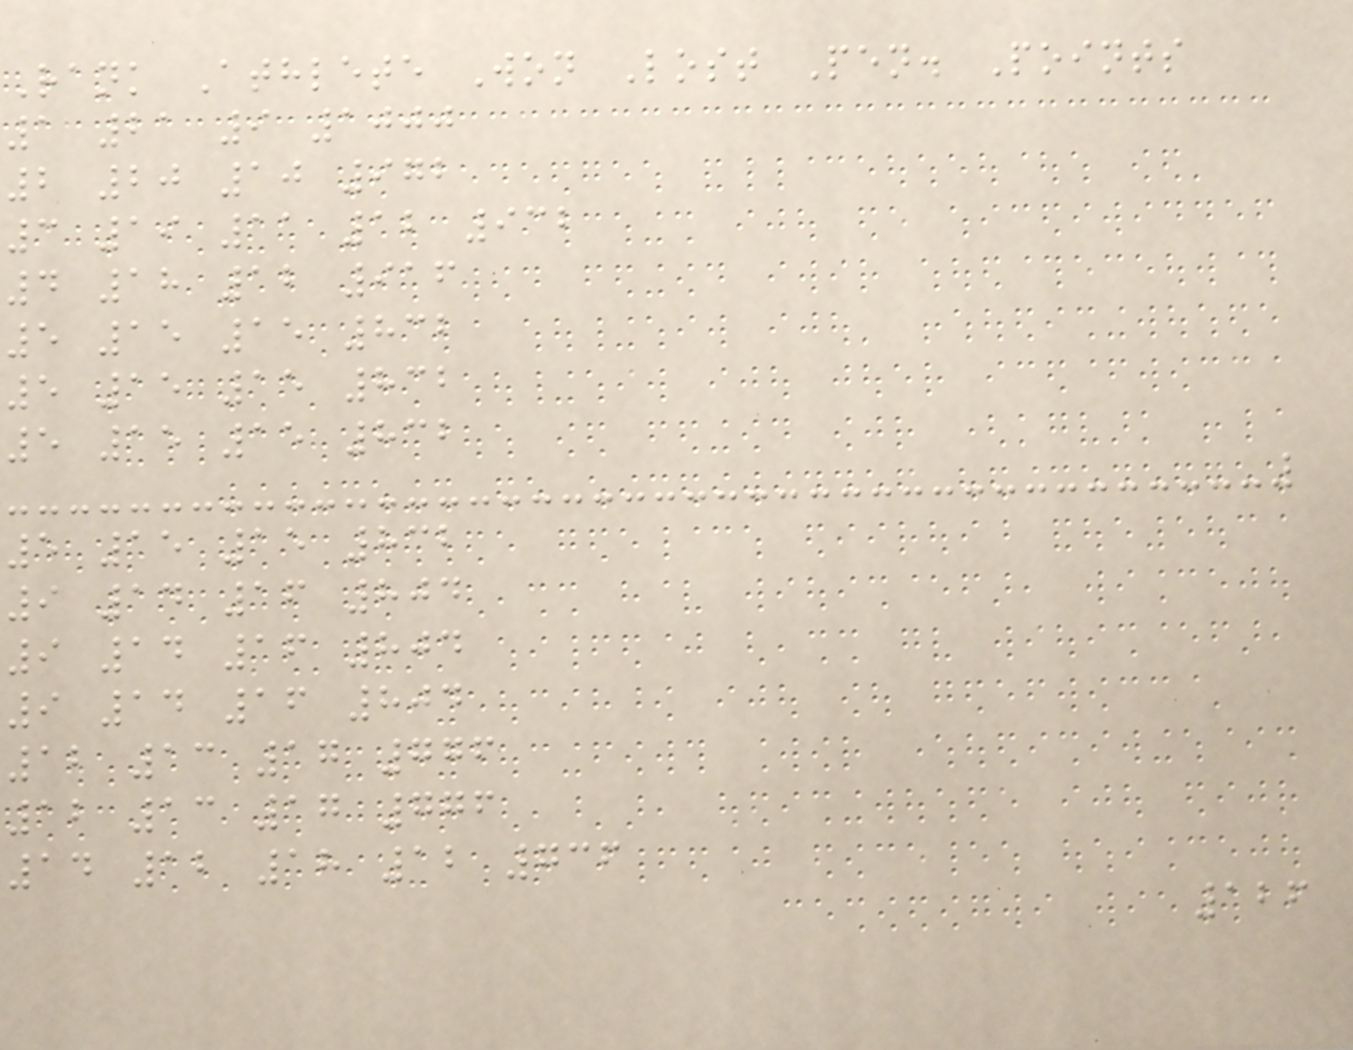Rank Athlete Won Lost Pen. Points
1 21 9 1000
2 20 10 972
3 19 11 12 932
4 18 12 916
5 15 15 832
5 15 15 832
5 15 15 832
5 15 15 832
9 14 16 804
9 14 16 804
9 14 16 804
12 13 17 776
12 13 17 776
14 12 18 12 736
126
